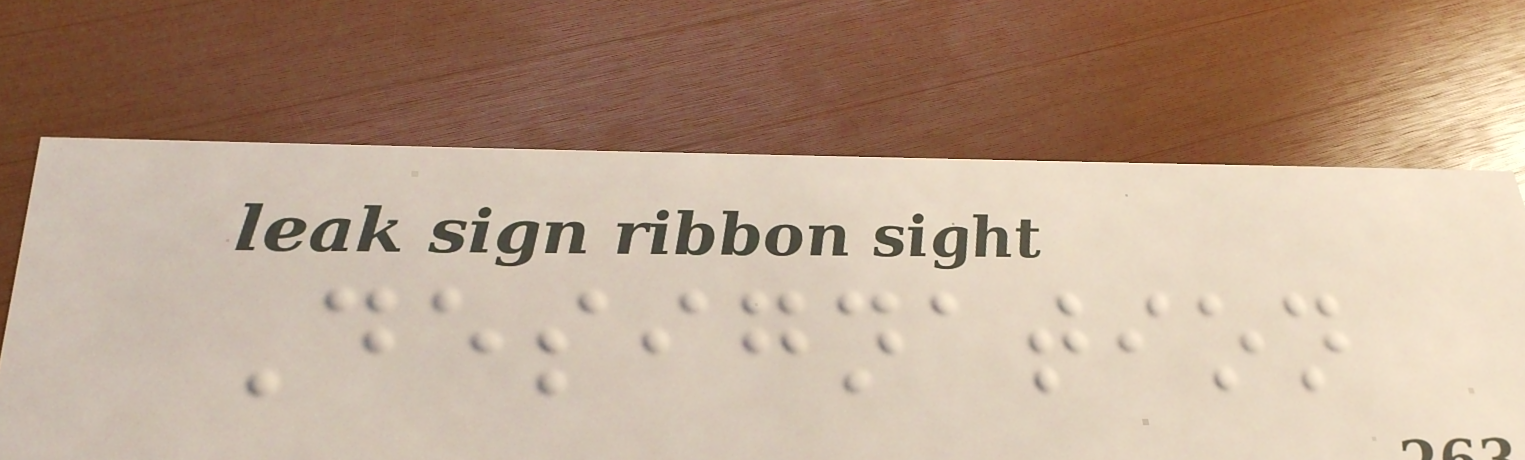Designation
